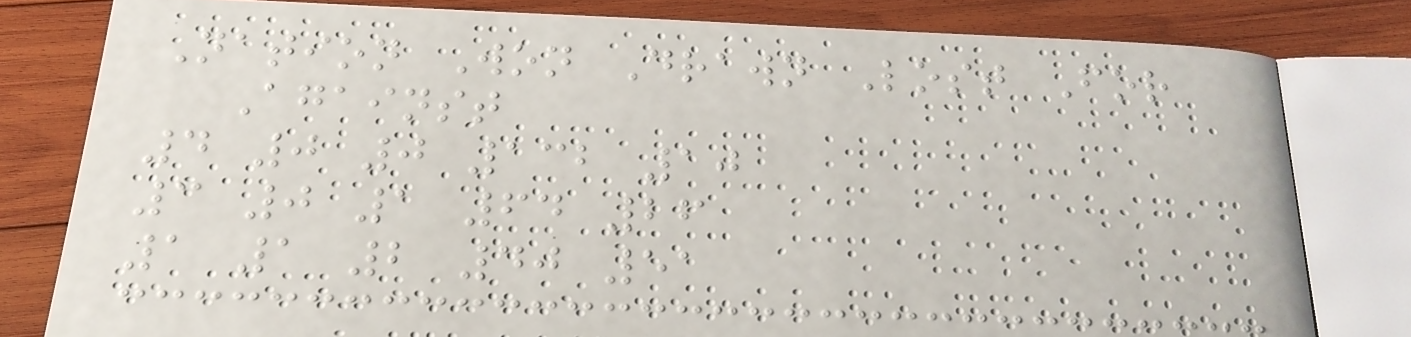Nation Won Drawn Lost For
Against
4 0 0 132 10
3 0 1 64 26
1 1 2 40 51
